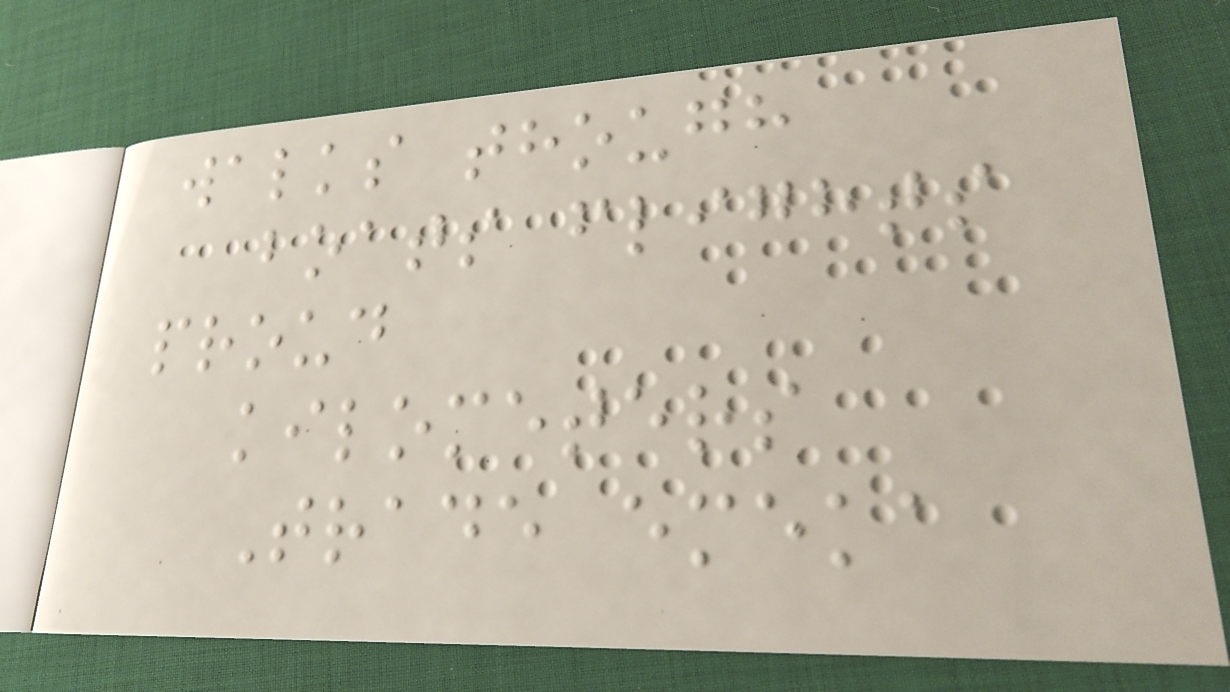walks though
boats flights
proud
kilometers
Trade emeka
